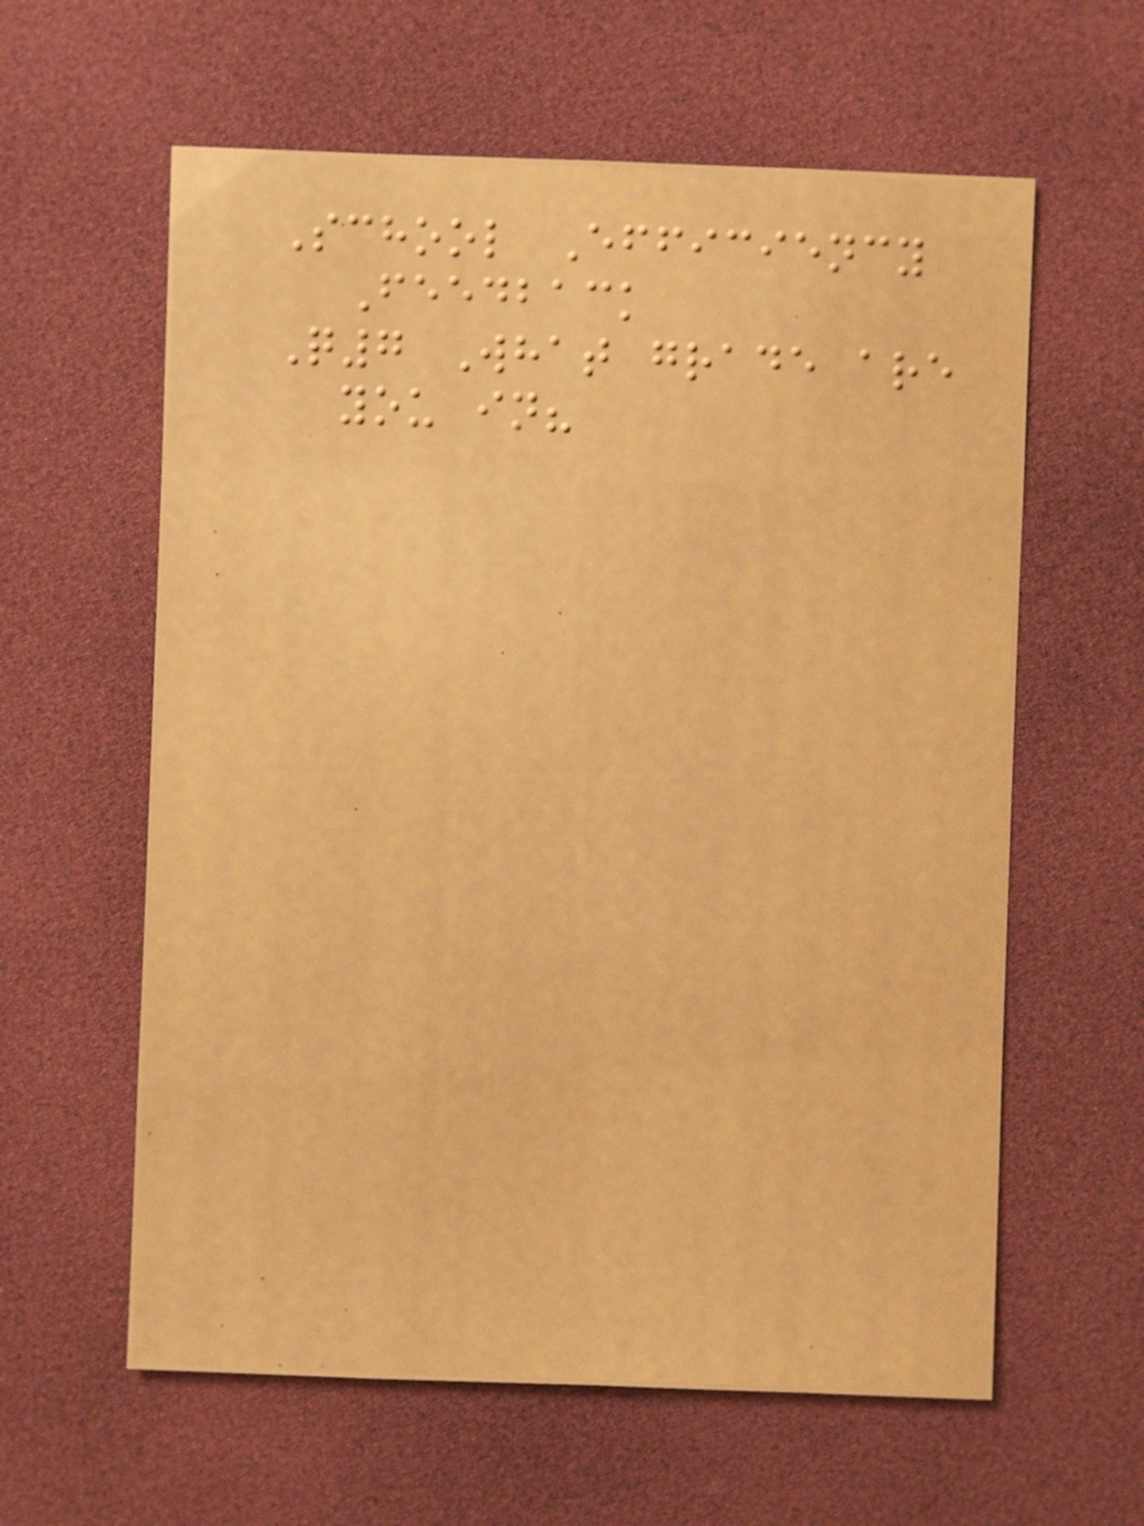School Efficiency
Feedback
Q7 What grade are
you in?
